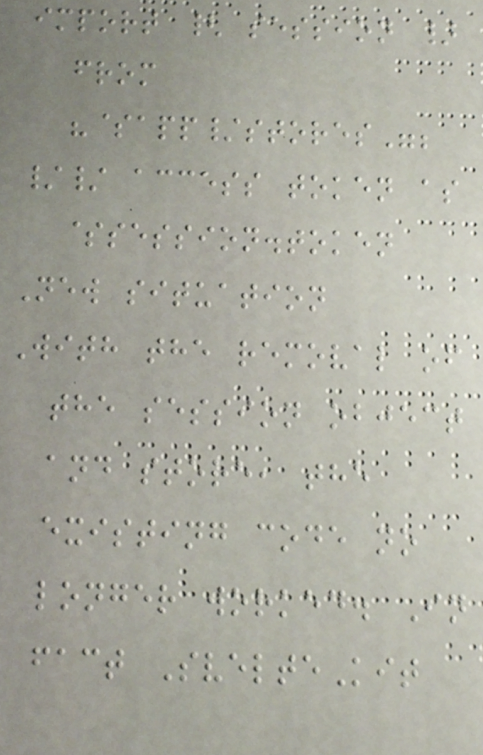import { session }
from
"$app/stores";
// access token as
$session.token
New situation
With the removal of
the session object
and store, the
existing code no
longer worked. In
fact SvelteKit
